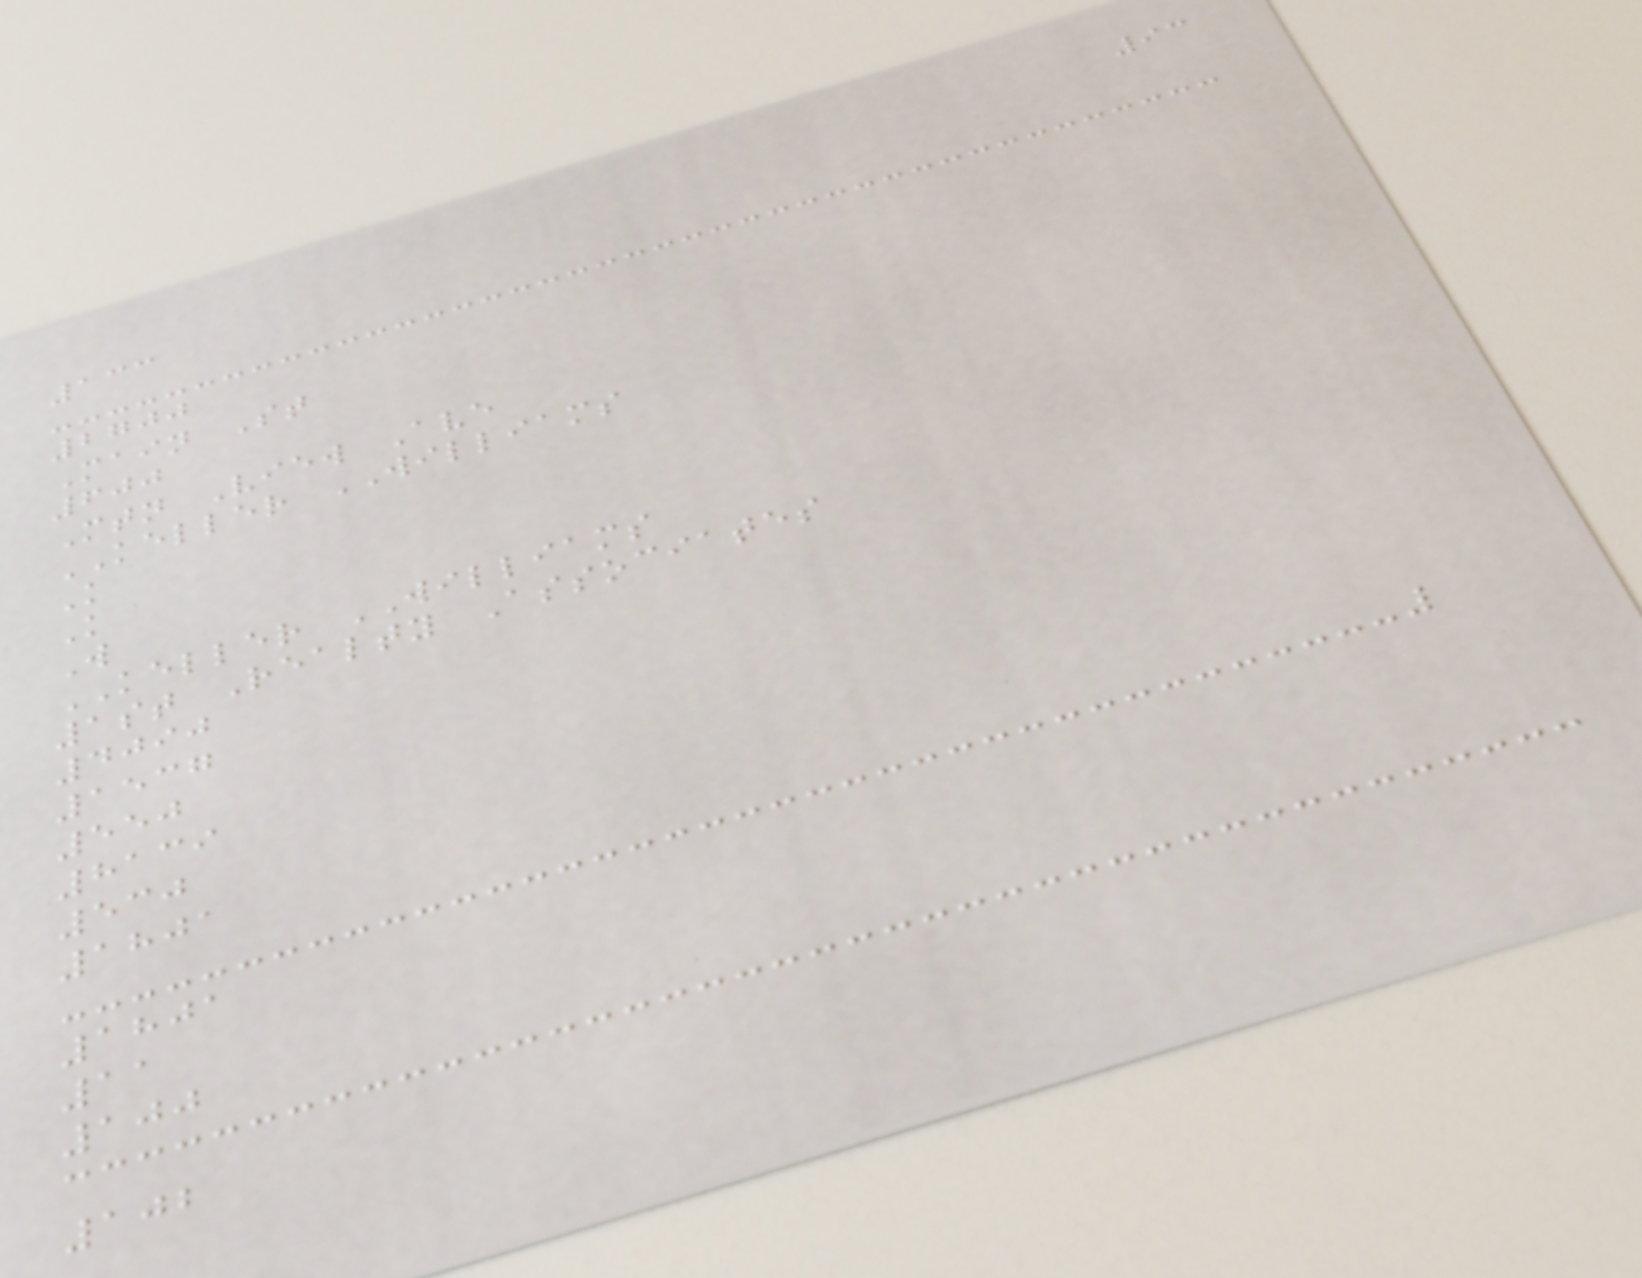93
133
2700
Main St
600
Mtn View Ave
KELLER WILLIAMS
K
K
W
KELLER WILLIAMS
1st Realty Associates
4090
1537
550
8139
530
1801
1801
11
100
102
